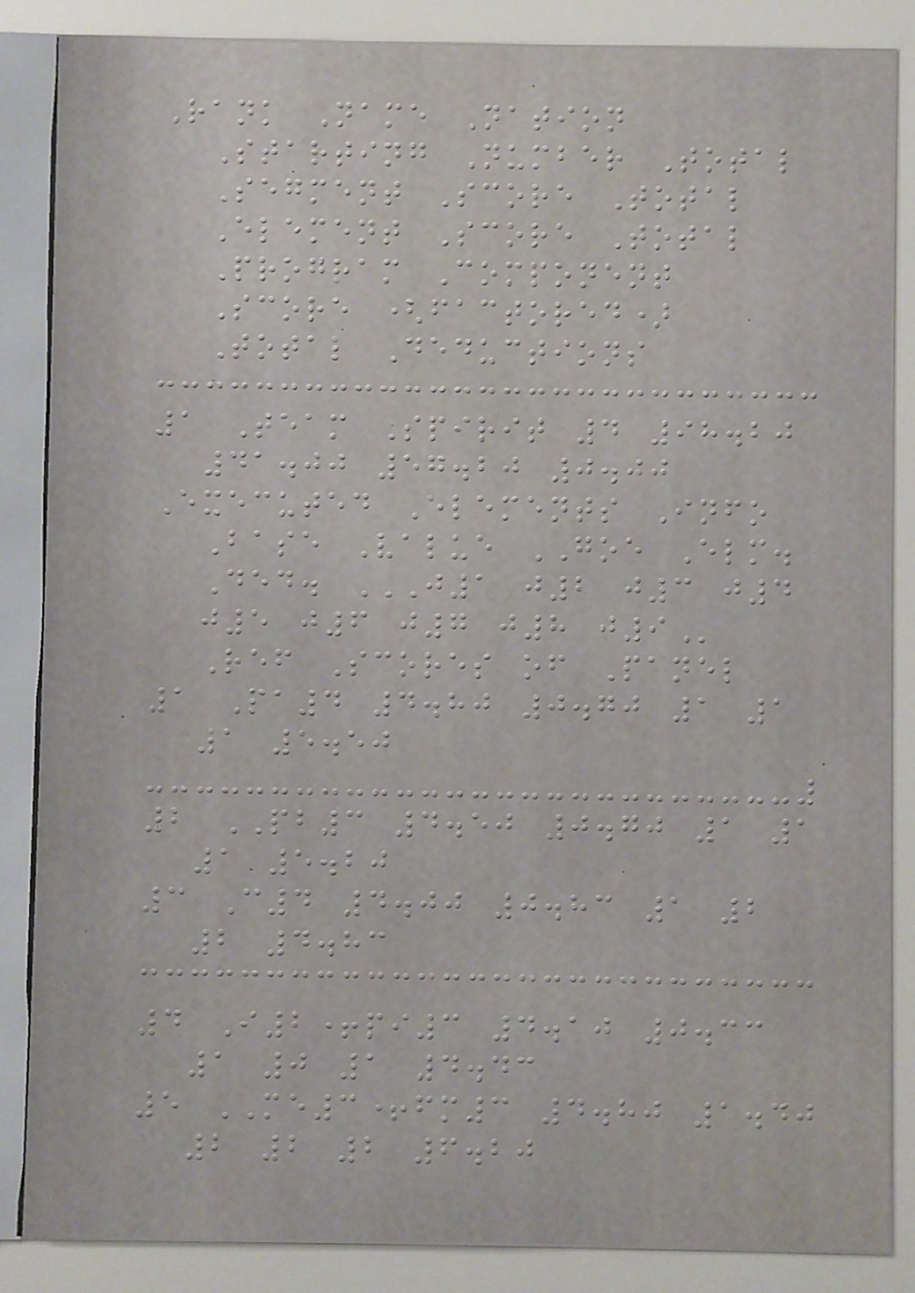Rank Name Nation
Starting Number Total
Segment Score Total
Element Score Total
Program Component
Score (factored)
Total Deductions
1 Team Spirit 4 98.20
41.00 57.20 0.00
Executed Elements Info
Base Value GOE Elm.
Ded. J1 J2 J3 J4
J5 J6 J7 J8 J9
Ref Scores of Panel
1 Pa4 4.80 0.70 1 1
1 5.50
2 PB3 4.50 0.70 1 1
1 5.20
3 C4 4.00 0.83 1 2
2 4.83
4 I2+pi3 4.10 0.33
1 0 1 4.43
5 ME3+fm3 4.80 1.40
2 2 2 6.20
